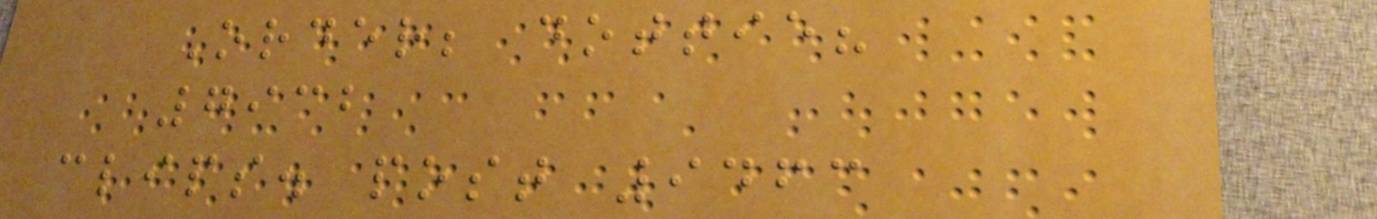Order; dottie?
7932
clips. post 9463
